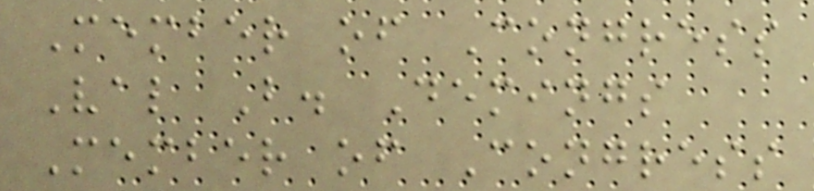Member of Congress
Val B. Demings
Member of Congress
